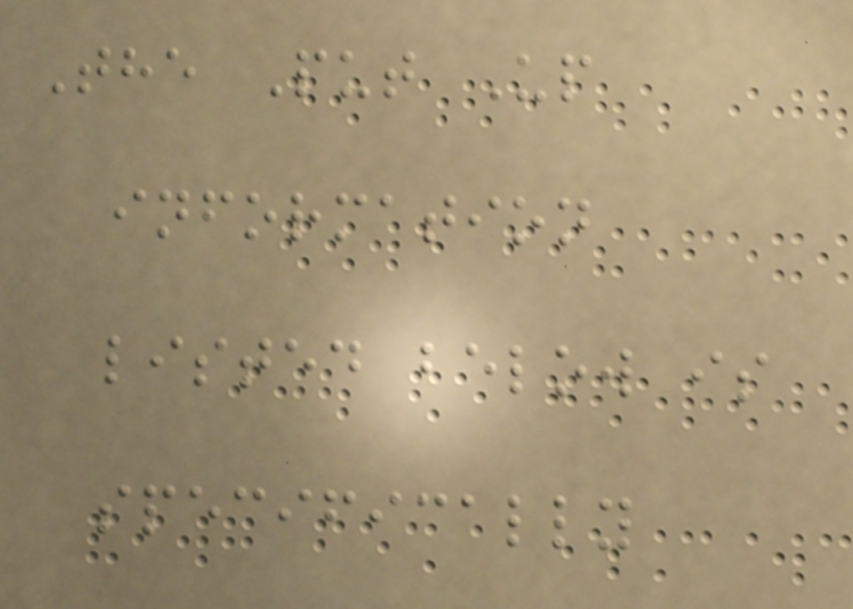The Put Up
information
listed below is
specifically
